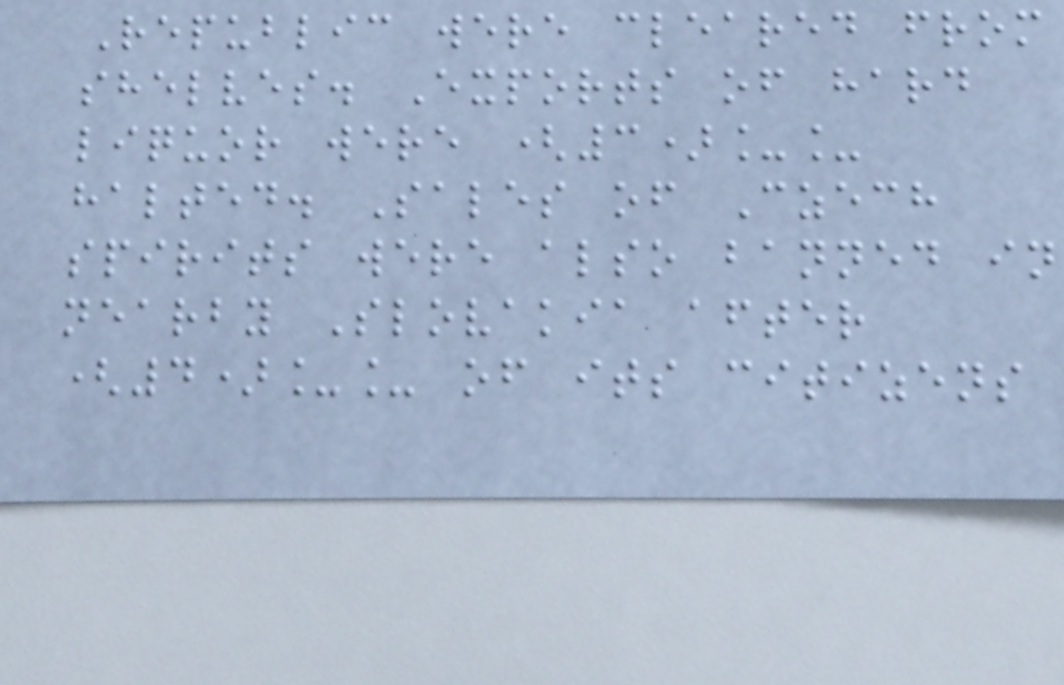Republic were cleared from
shelves. Exports of hard
liquor were (3)__
halted. Sales of Czech
spirits were also banned in
nearby Slovakia after
(4)__ of its citizens
